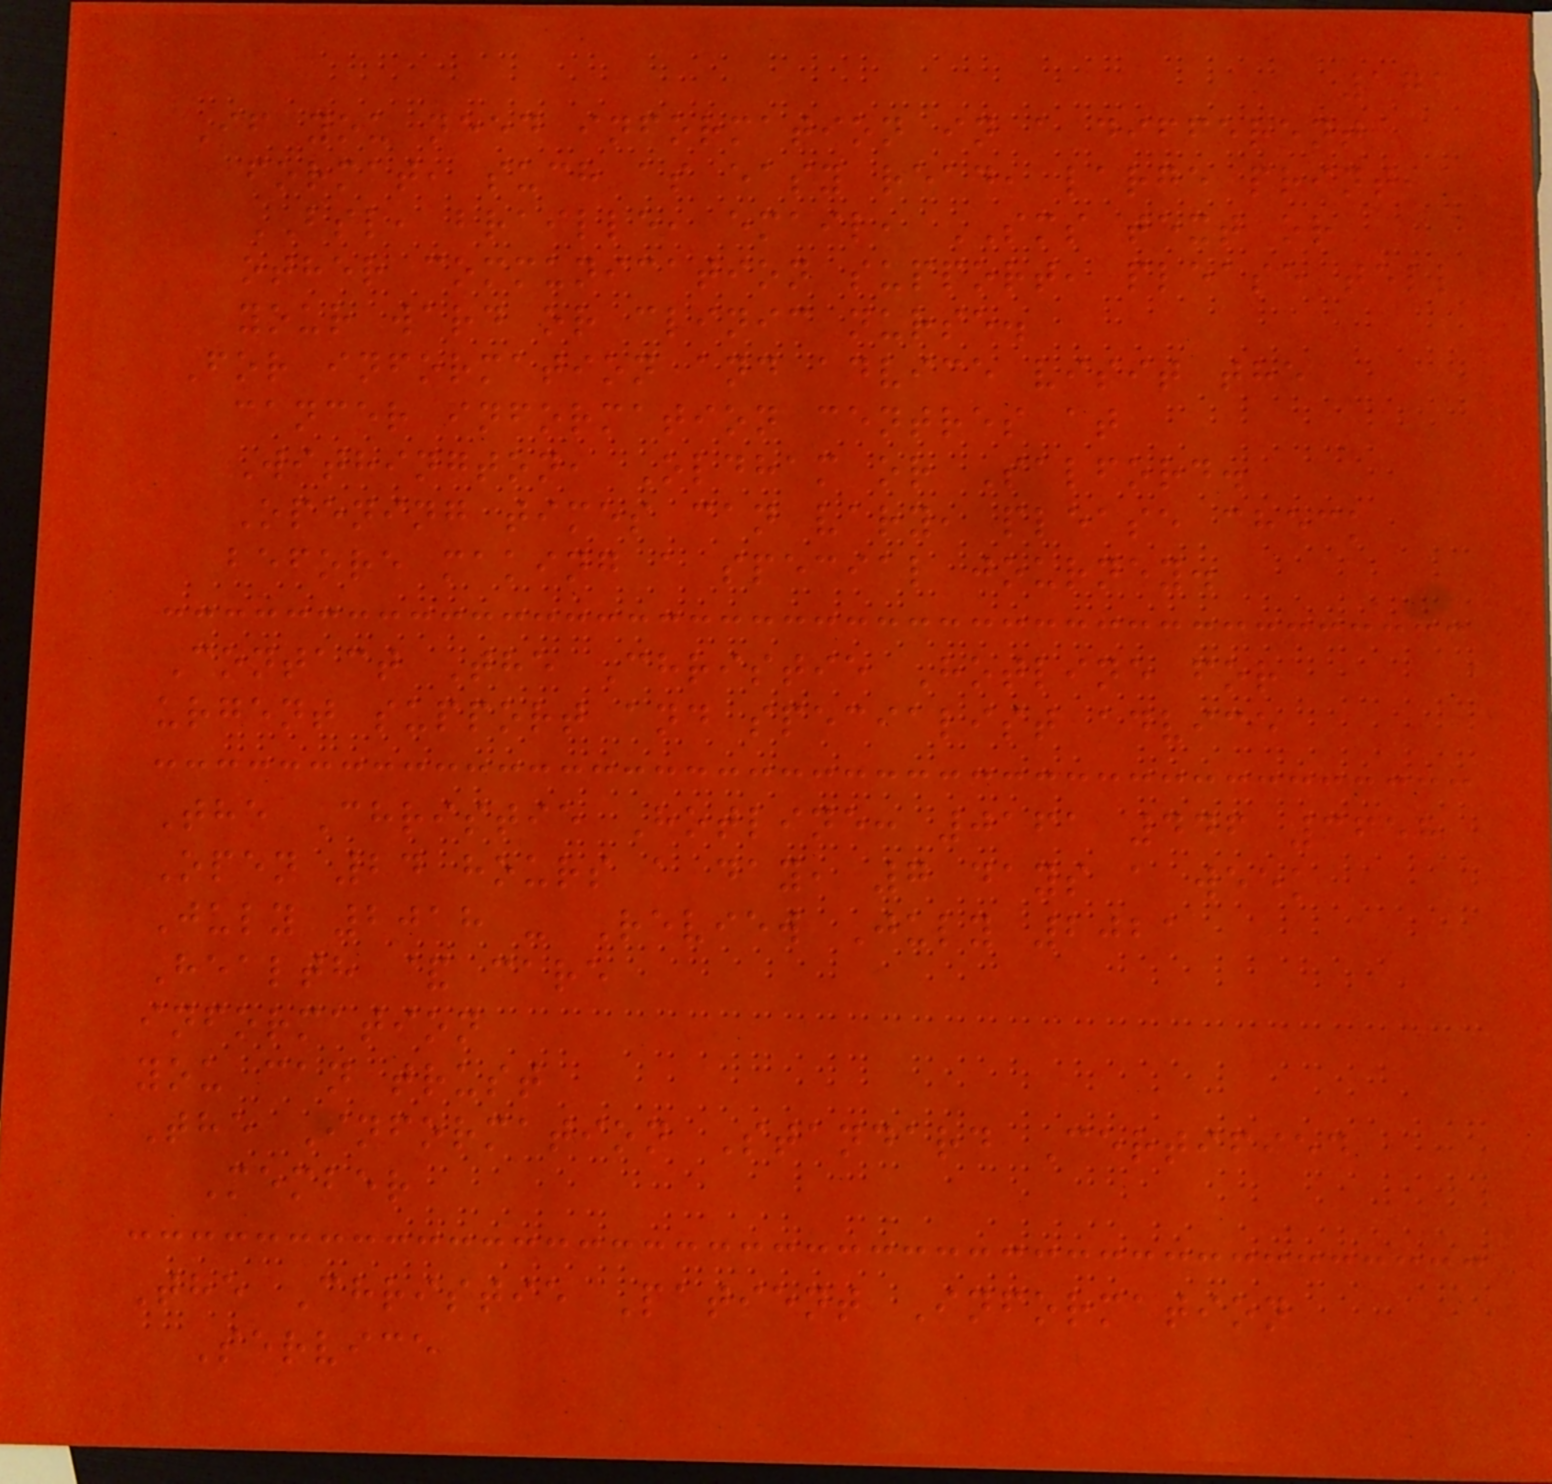171
If you need information in a different
format, such as easy read, large print,
BSL, braille, email, SMS text or
other communication support, please tell
your ward or clinic nurse.
For information and advice visit the
cancer information centres at
Withington, Oldham or Salford.
Opening times can vary, please check
before making a special journey.
Contact The Christie Hotline for
urgent support and specialist advice
The Christie Hotline: 0161 446 3658
Open 24 hours a day, 7 days a week
July 2018 - Review July 2021
Health & care
information
you can trust
The Information Standard Certified
Member
The Christie Patient Information
Service
